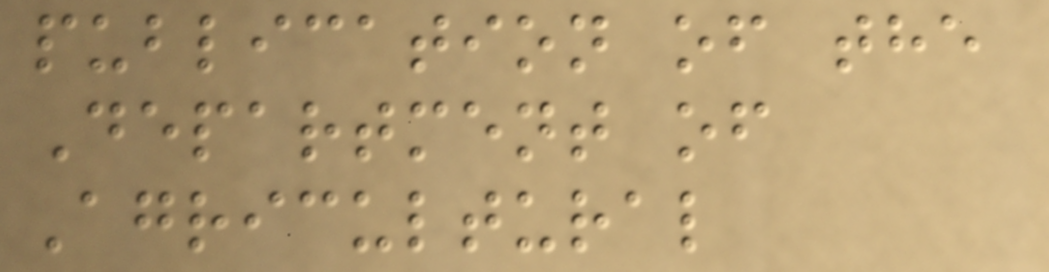publication of the
Department of
Agricultural
